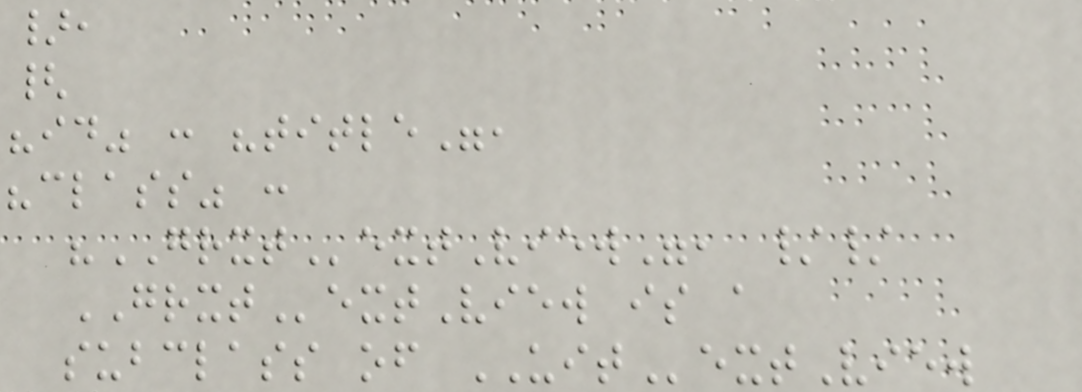},
{
"id" : "title",
"class" :
"GRXTextView", //
GRXTextView is a
subclass of UITextView
